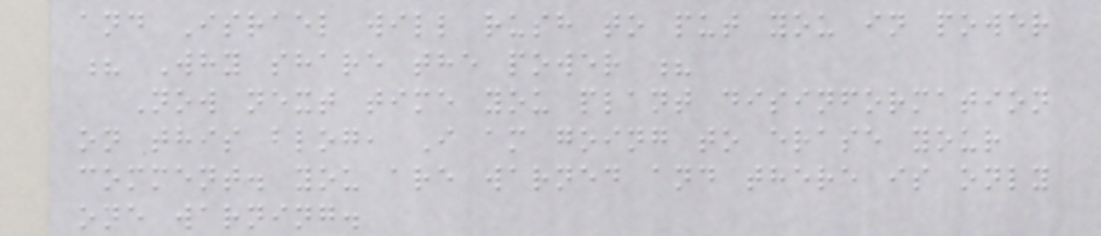and Israel will rush to put you in power
? Why share the power ?
Now next time you plant disinformation
on this blog, I am going to erase your
comment. you are warned and there is only
one warning.
